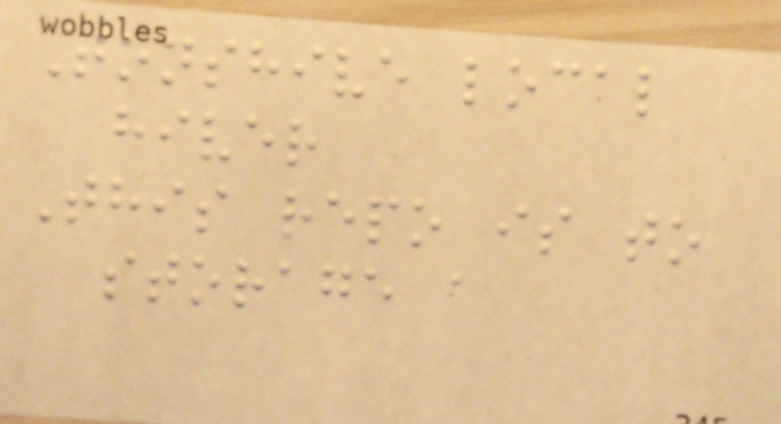Tonshive local
hiver
This repo is to
storage a
